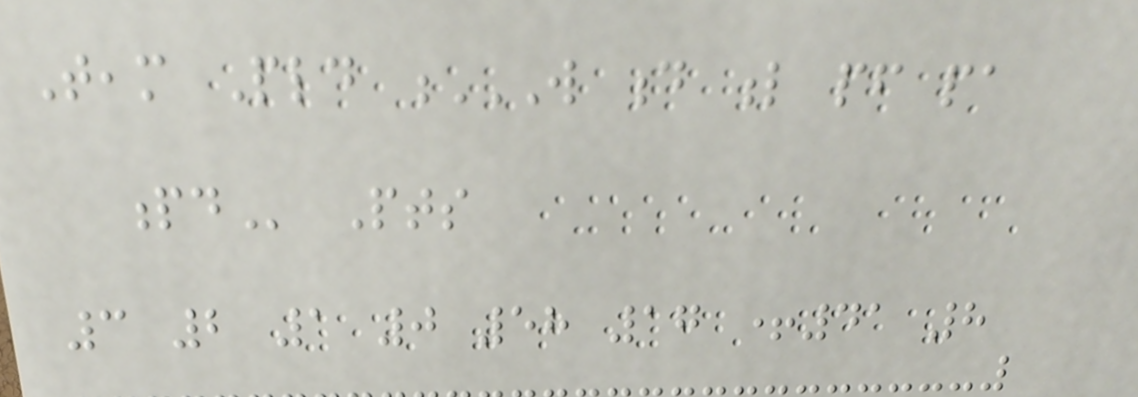Team Pld W D L PF PA
PD Pts
3 2 1 0 58 17 +41 8
